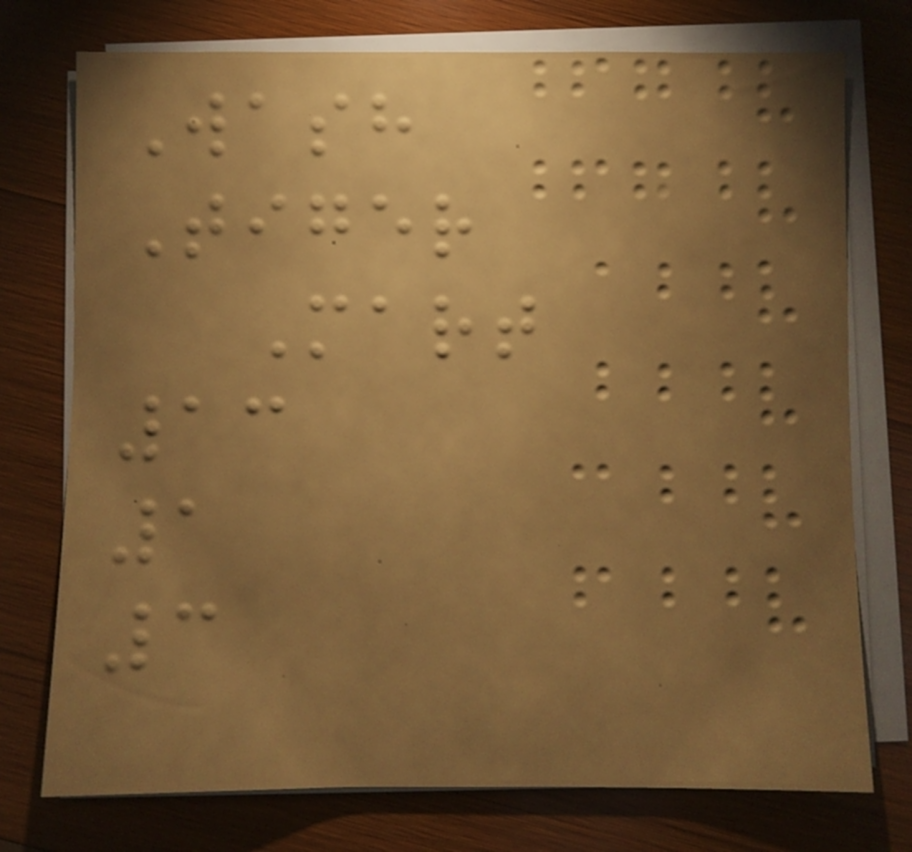Wash
Tiger
Mart
13
1
3
